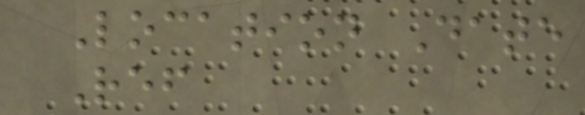Location Date
Ref
